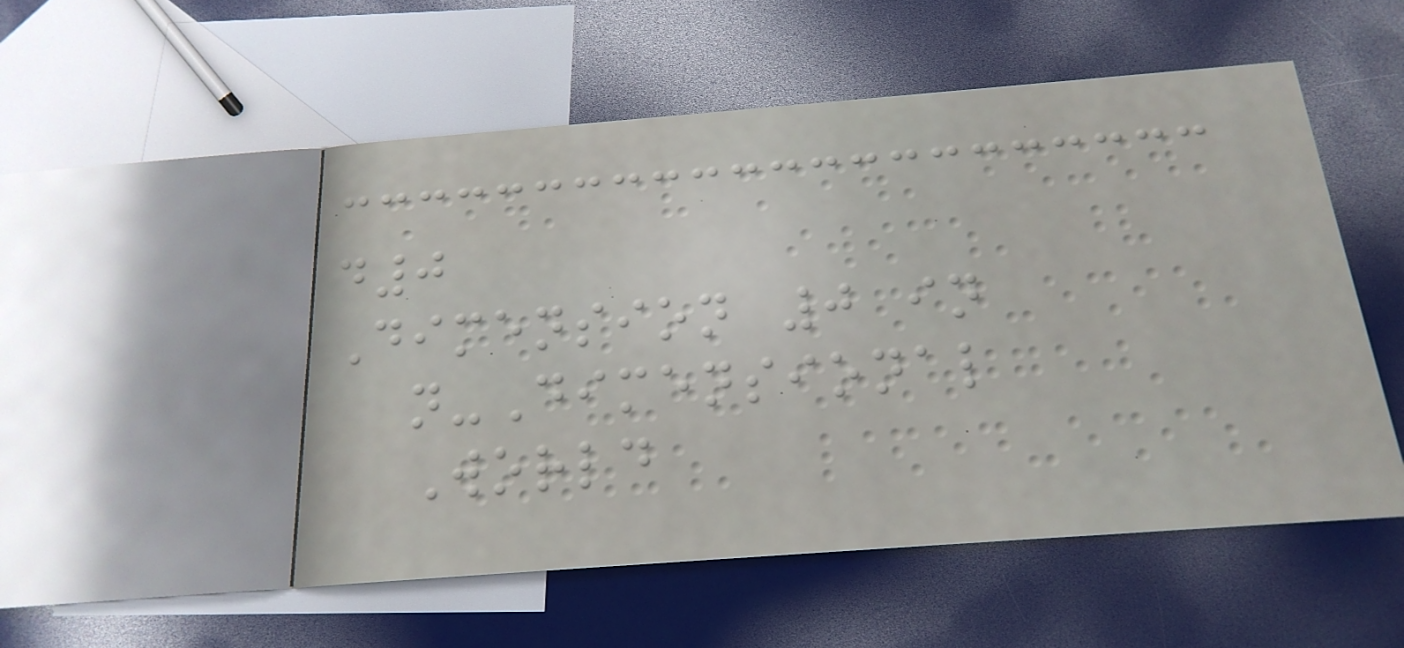d0
Dimension 0 in
n-Dimensional
World
